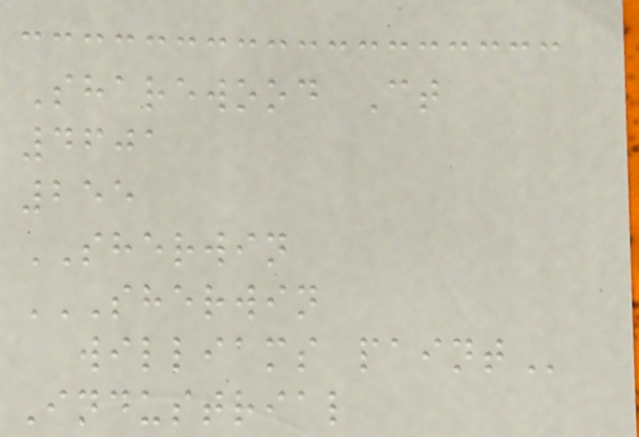Sharewood Ct
4601
255
SHERWIN
SHERWIN
WILLIAMS PAINT
Industrial
